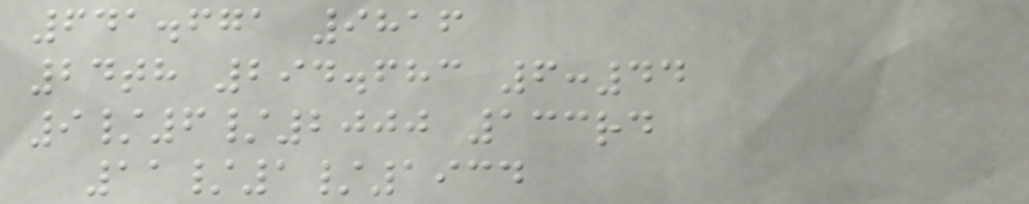641.671 9816
24th 294.683 6:44
9/6/2000 133rd
11/1/1934
